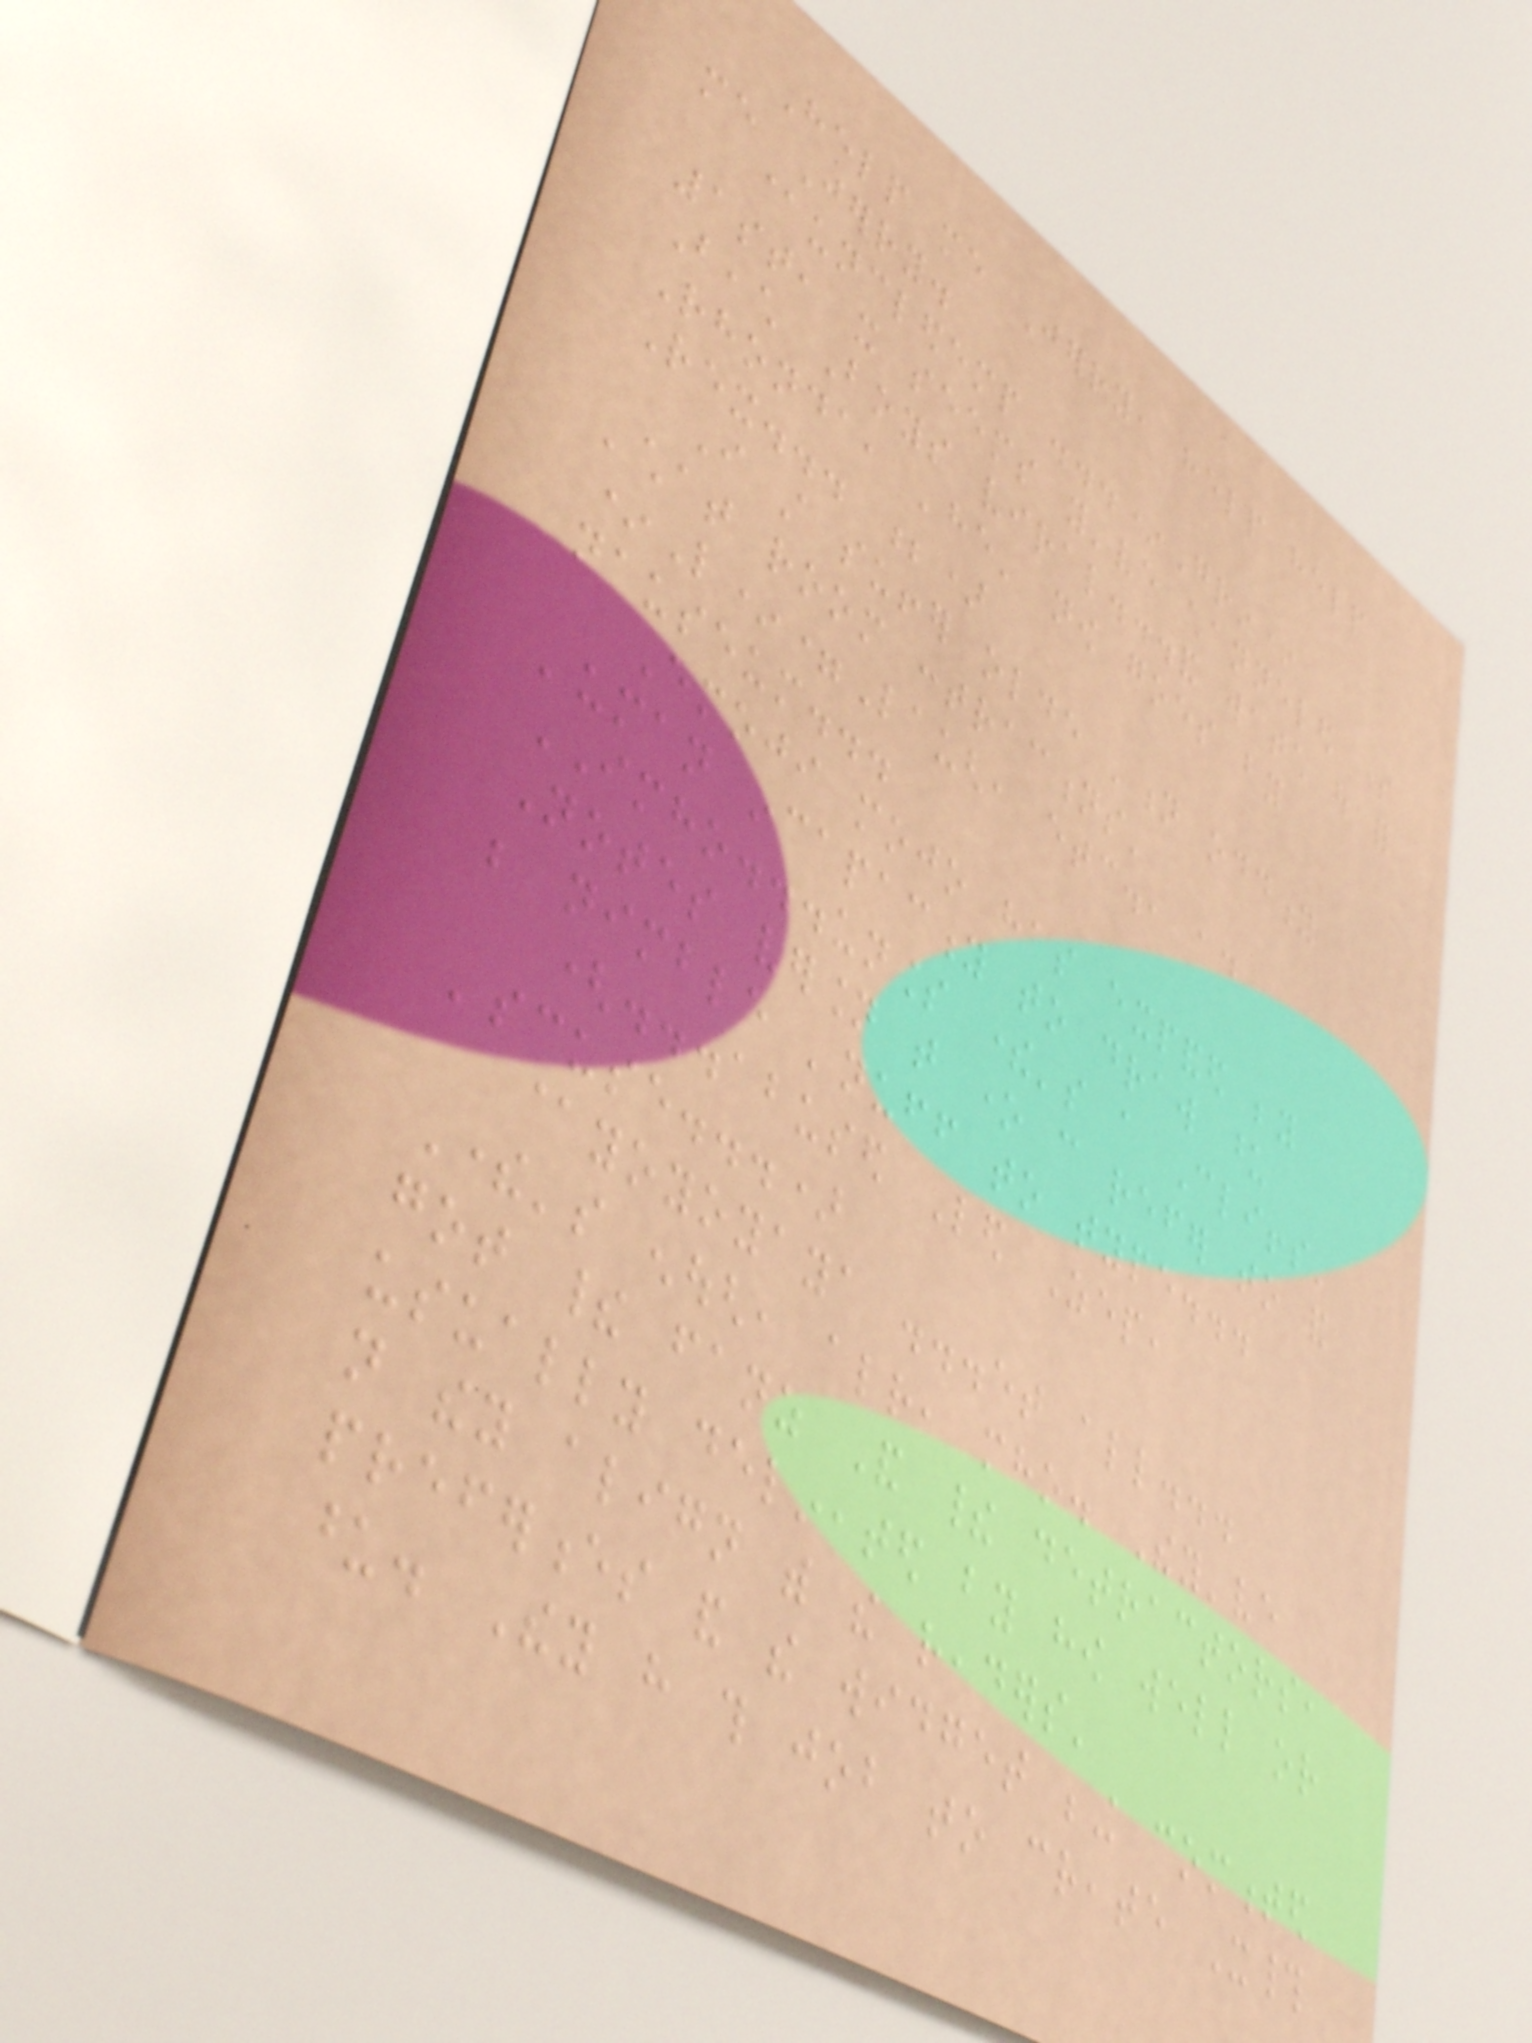Help me Jerry, help help
me Jerry.
@uncledemp ...*Grin*
1st, it seems you've channeled some
Beach Boys viral...and watch out for
Rhonda, 'he' now goes by
Rex... ;)
I still suffer olde 'n oddity
'chat room contractions'
*L*=Laugh, etc., ad
nauseum...
Emoji mojo has expanded beyond
'uman incapacity to draw upon
IMHO...unless there's a Cliffs'
Notes version that one can refer to and
be nimble 'nuff to type...
(...abused Led Zep,
'scuse...)
@yoyoyaya ...et all...
There's enough, already, mho. They've
got their fanz And their detractors,
usually delineated by how well or
not they align with the readers'
preferences and the widget being commented
upon. They have this job to create X#
